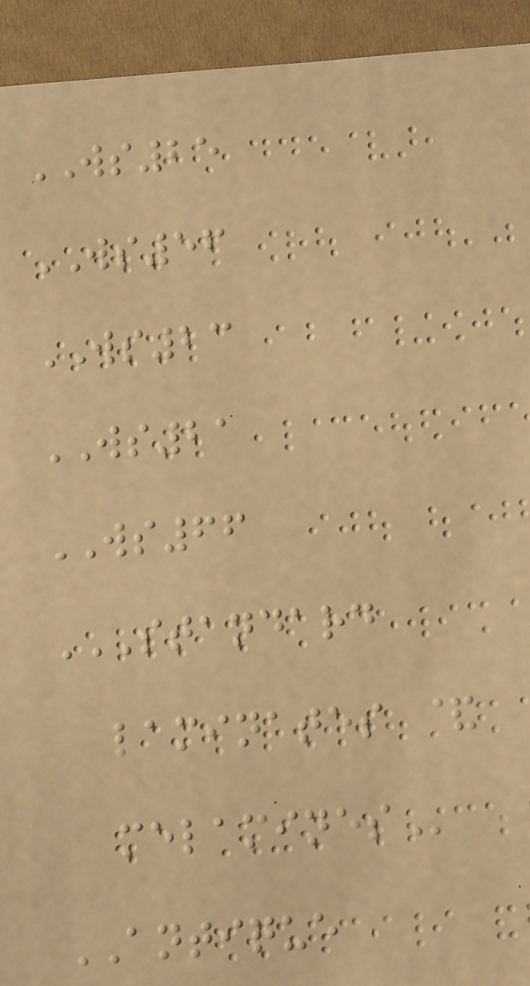WS25
WS56
WS23
WS21
WS66
STANDARD
LAMINATES &
MELAMINES
ANTIQUE
